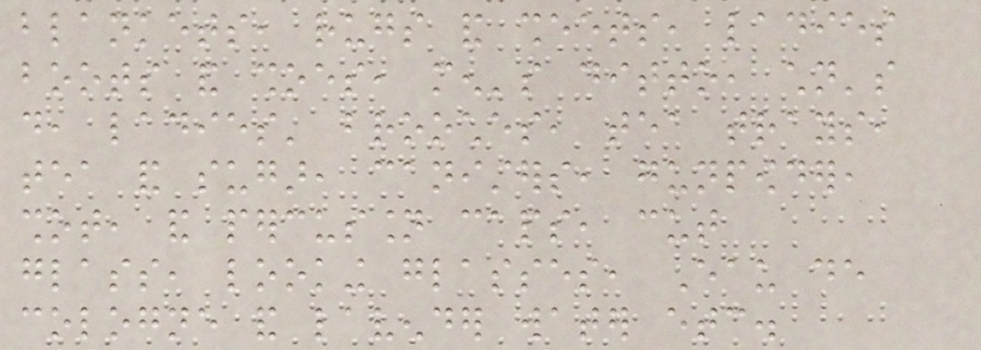blankets, rugs and sheets, ladies
boots and shoes, men's ditto, children's
do, ladies' brooches, tea trays,
tea and sugar, canisters, gunpowder,
shot, and percussion caps, cut
glass, looking glasses, Eau de
cologne and lavender water etc.
